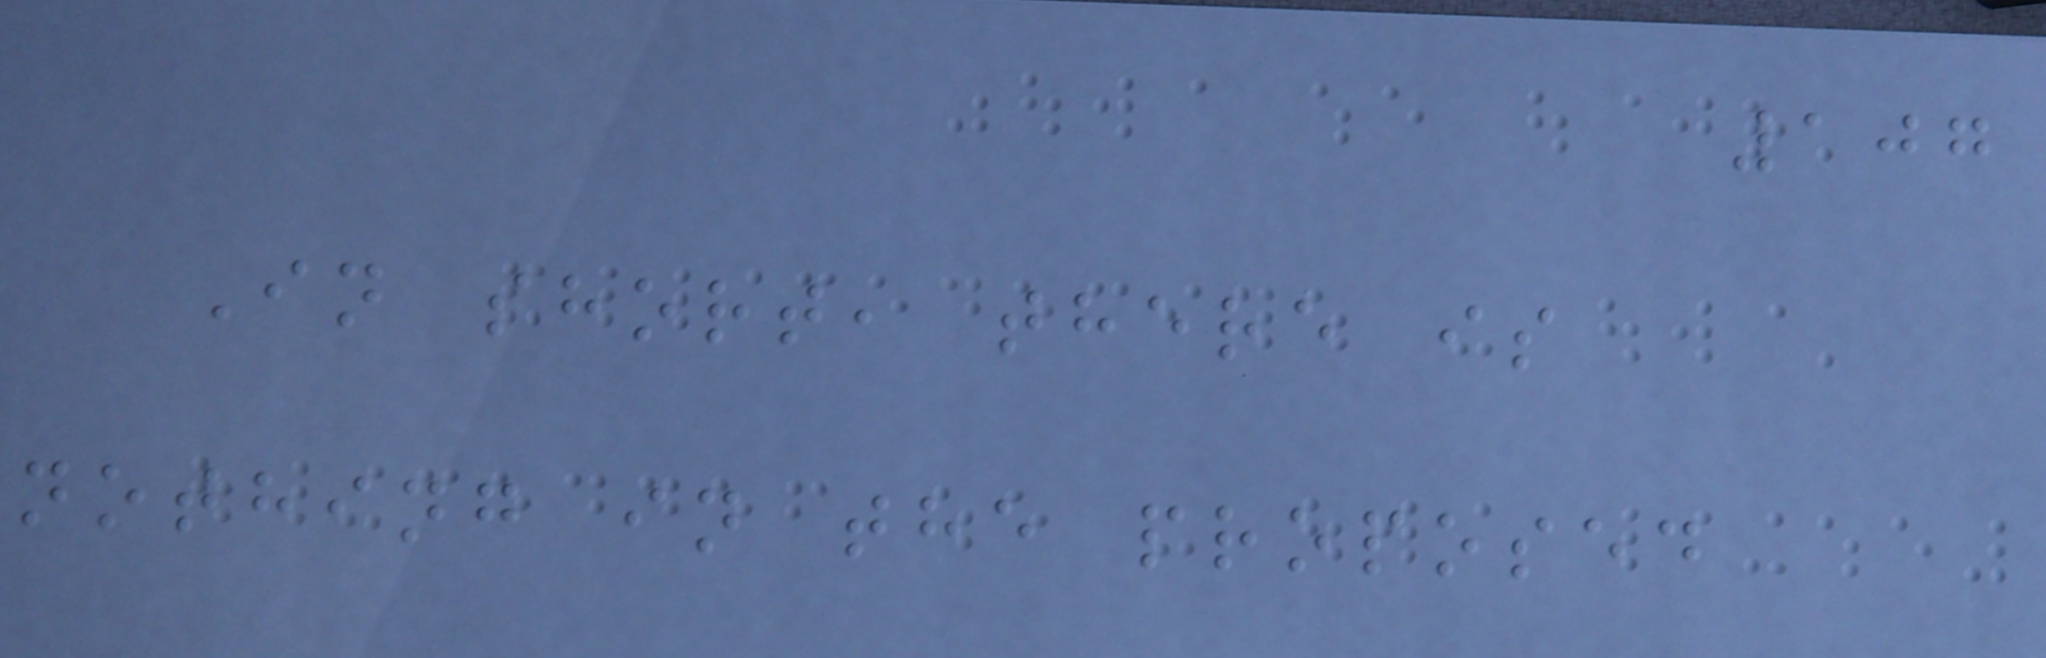107
In short, there is
nothing in the proposed
